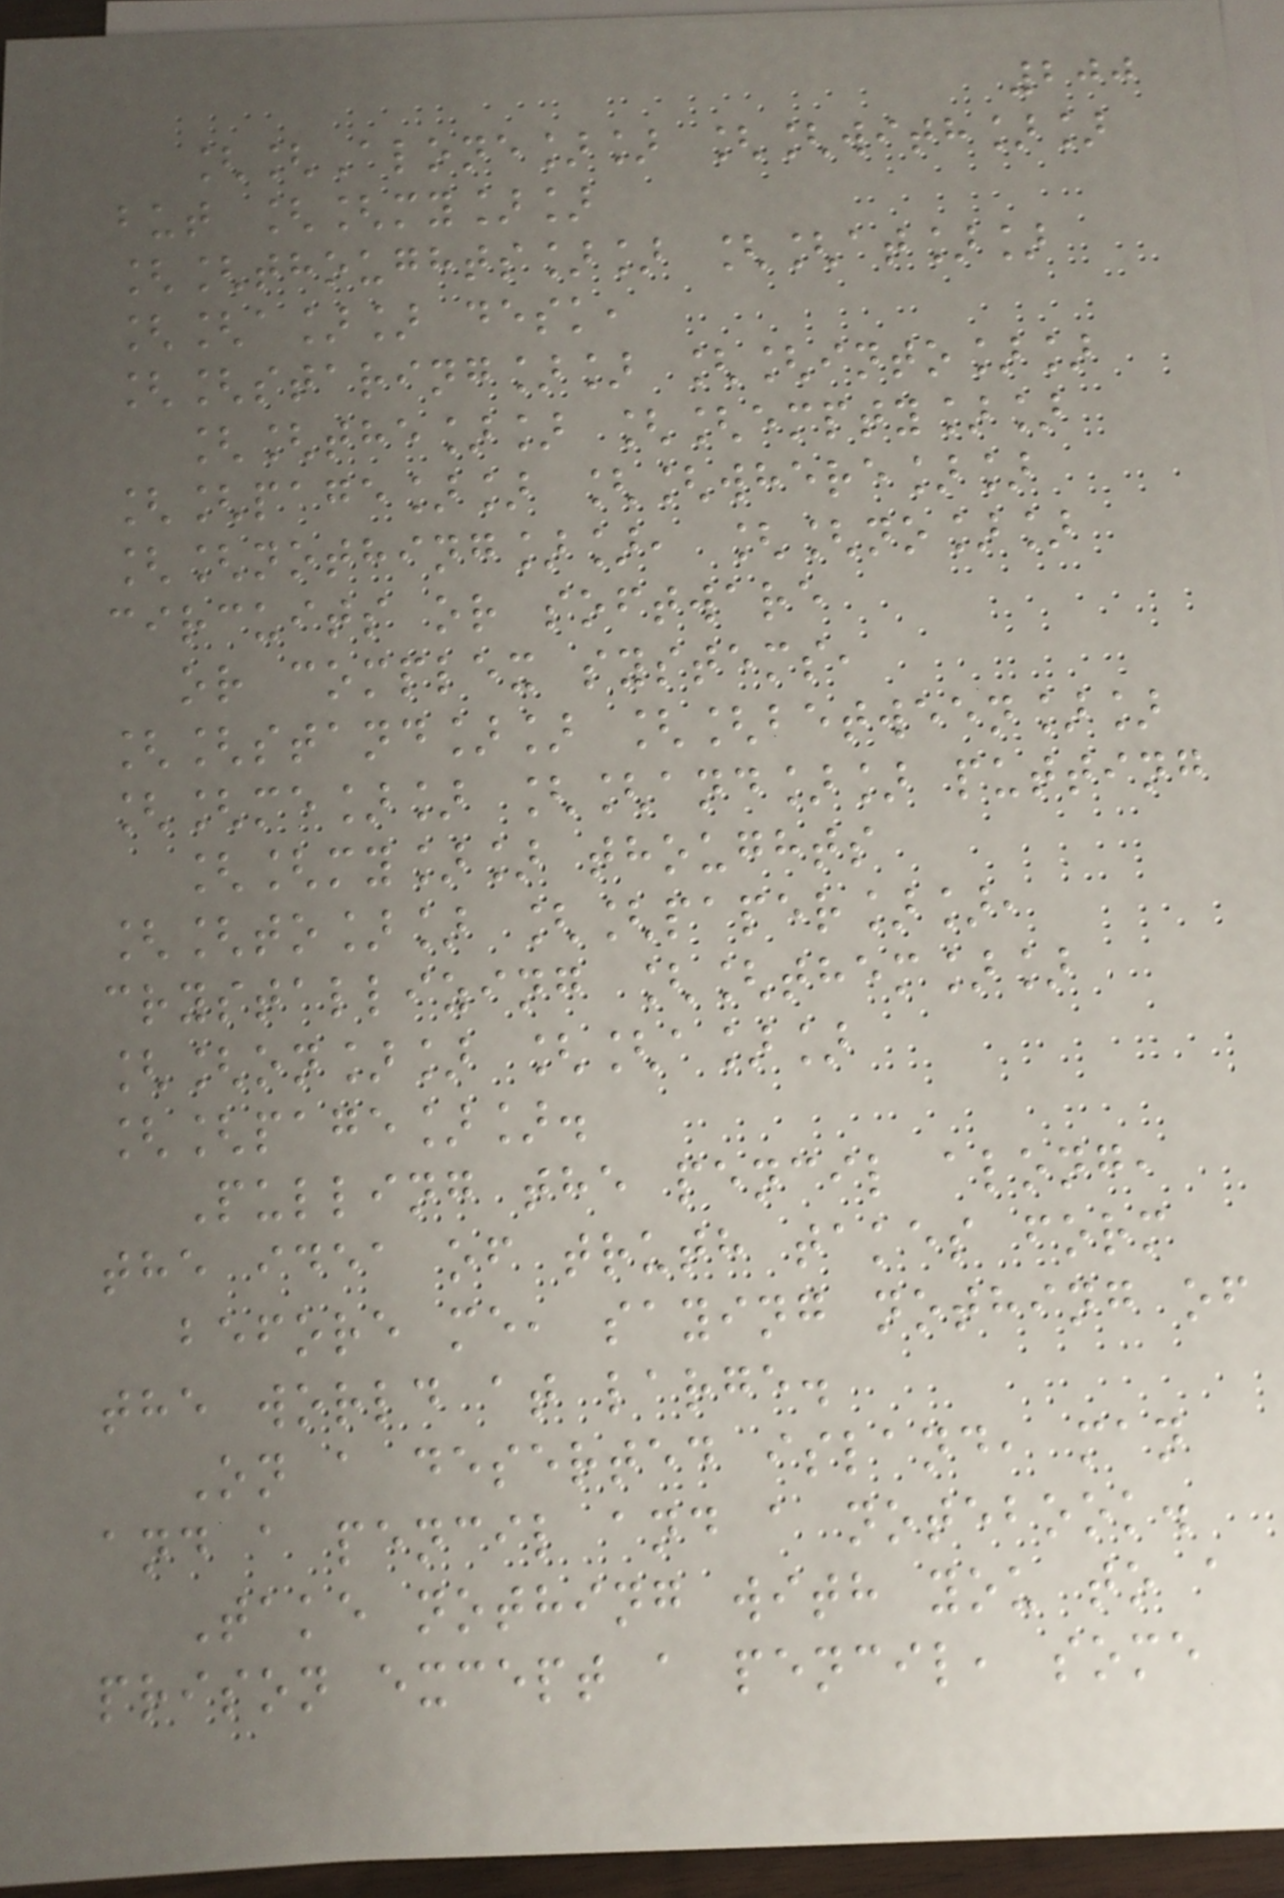200
[[Alone]] [[with]]
but [[my]]
[[thoughts]] [[at]]
[[a]] desk,
[[staring]] [[into]]
[[the]] [[empty]]
[[page]] [[where]]
[[nothing]], [[no]]
circuits or software
or complex systems,
[[stand]] [[between]]
[[me]] [[and]] putting
[[my]] thoughts
[[to]] [[paper]],
crystallizing [[them]]
[[on]] [[a]]
[[page]].
Pulling the pencil along,
the idea of truth takes form
before me, saying nothing of
the world at large.
On a deserted island, man
and a pencil and a notebook.
Take nothing with you to a
prison except a pencil, some
